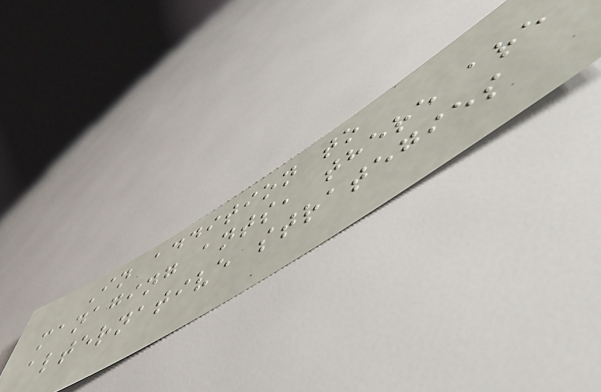In addition to
managing ants, there are
alternative strategies
